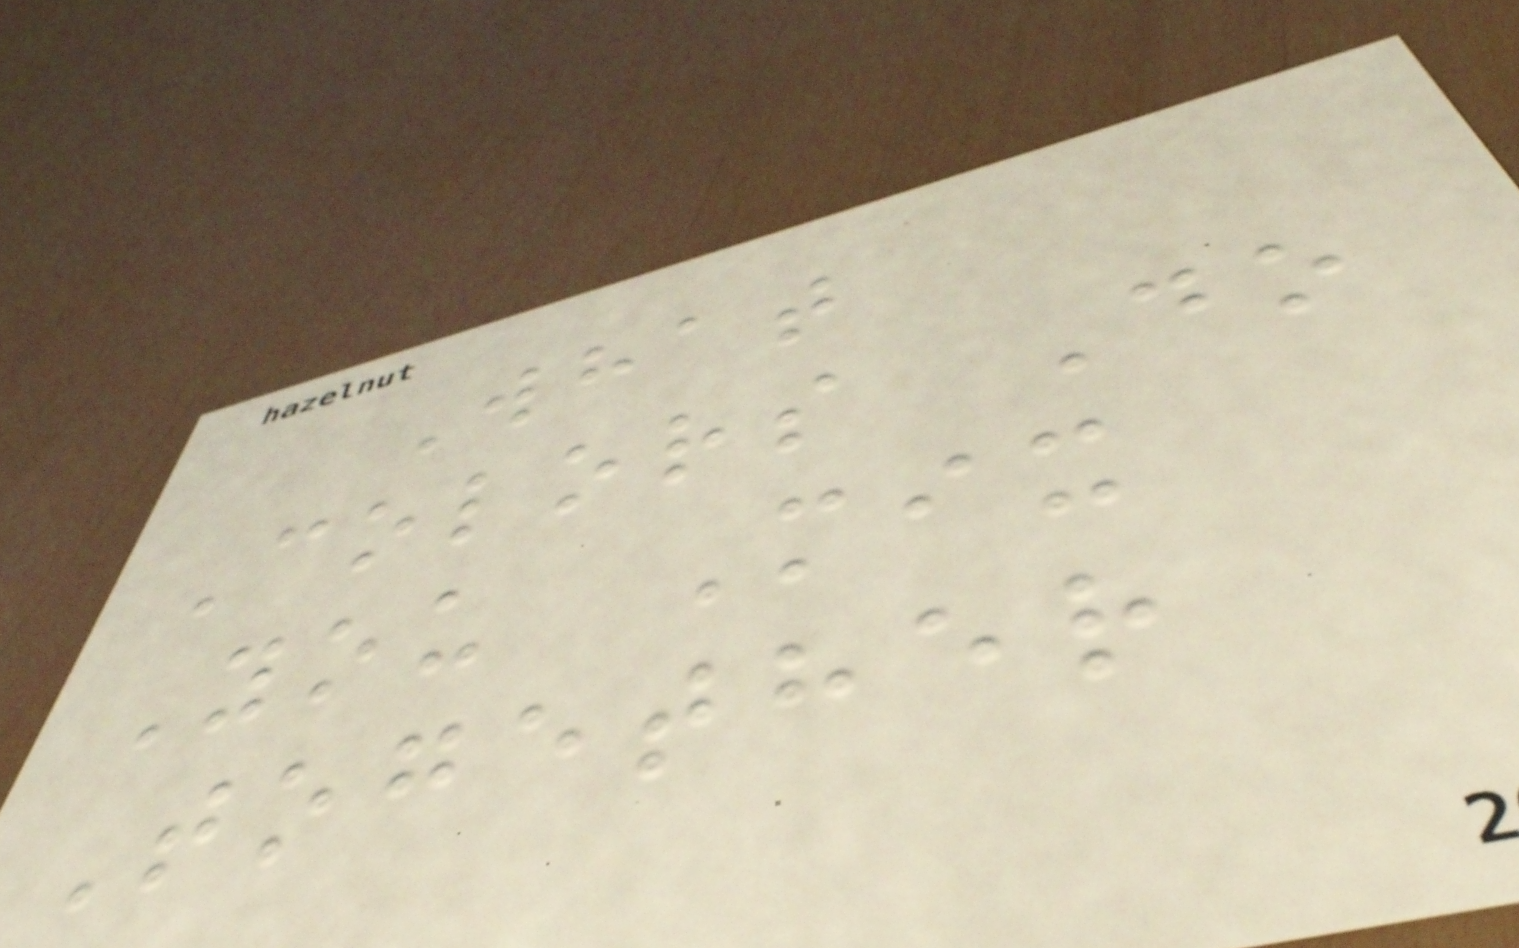What
Colors Do
You Mix
Together
